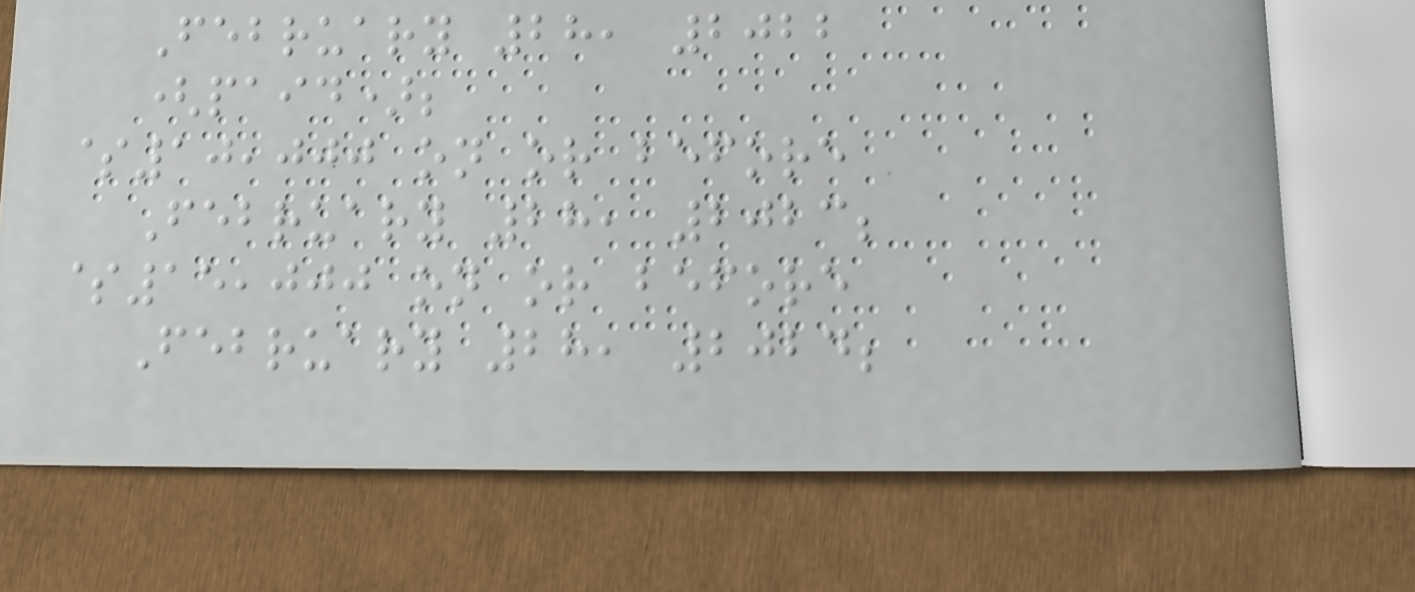February 28, 2022
(paid);
$10,000 on or before
February 28, 2023;
$15,000 on or before
February 28, 2024;
